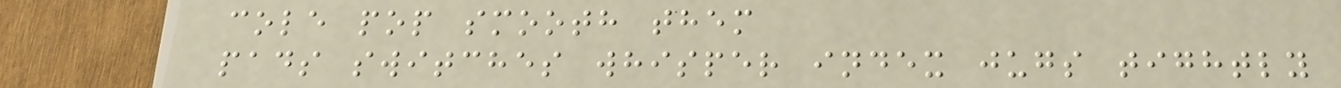cole pop smooth them
pads switches whisper index jugs tightly
